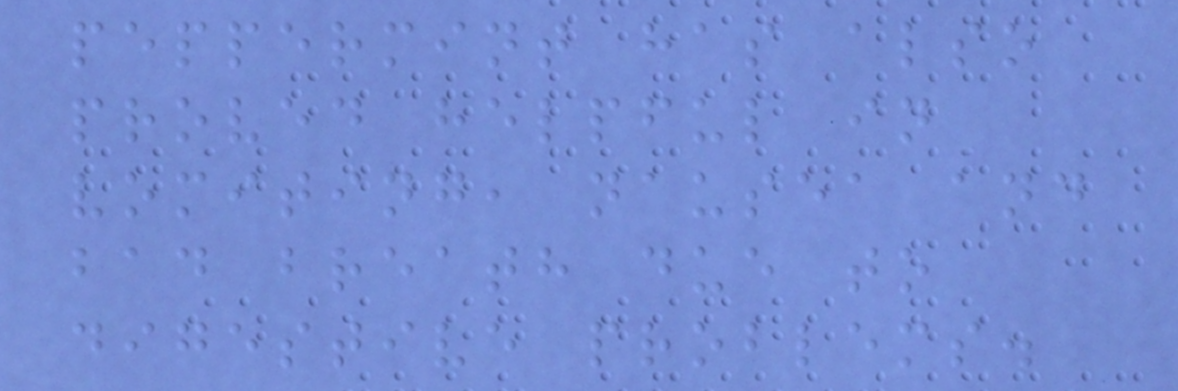peppermint has also
proved helpful in
vomiting, nausea and
bad breath due to
digestive problems.
